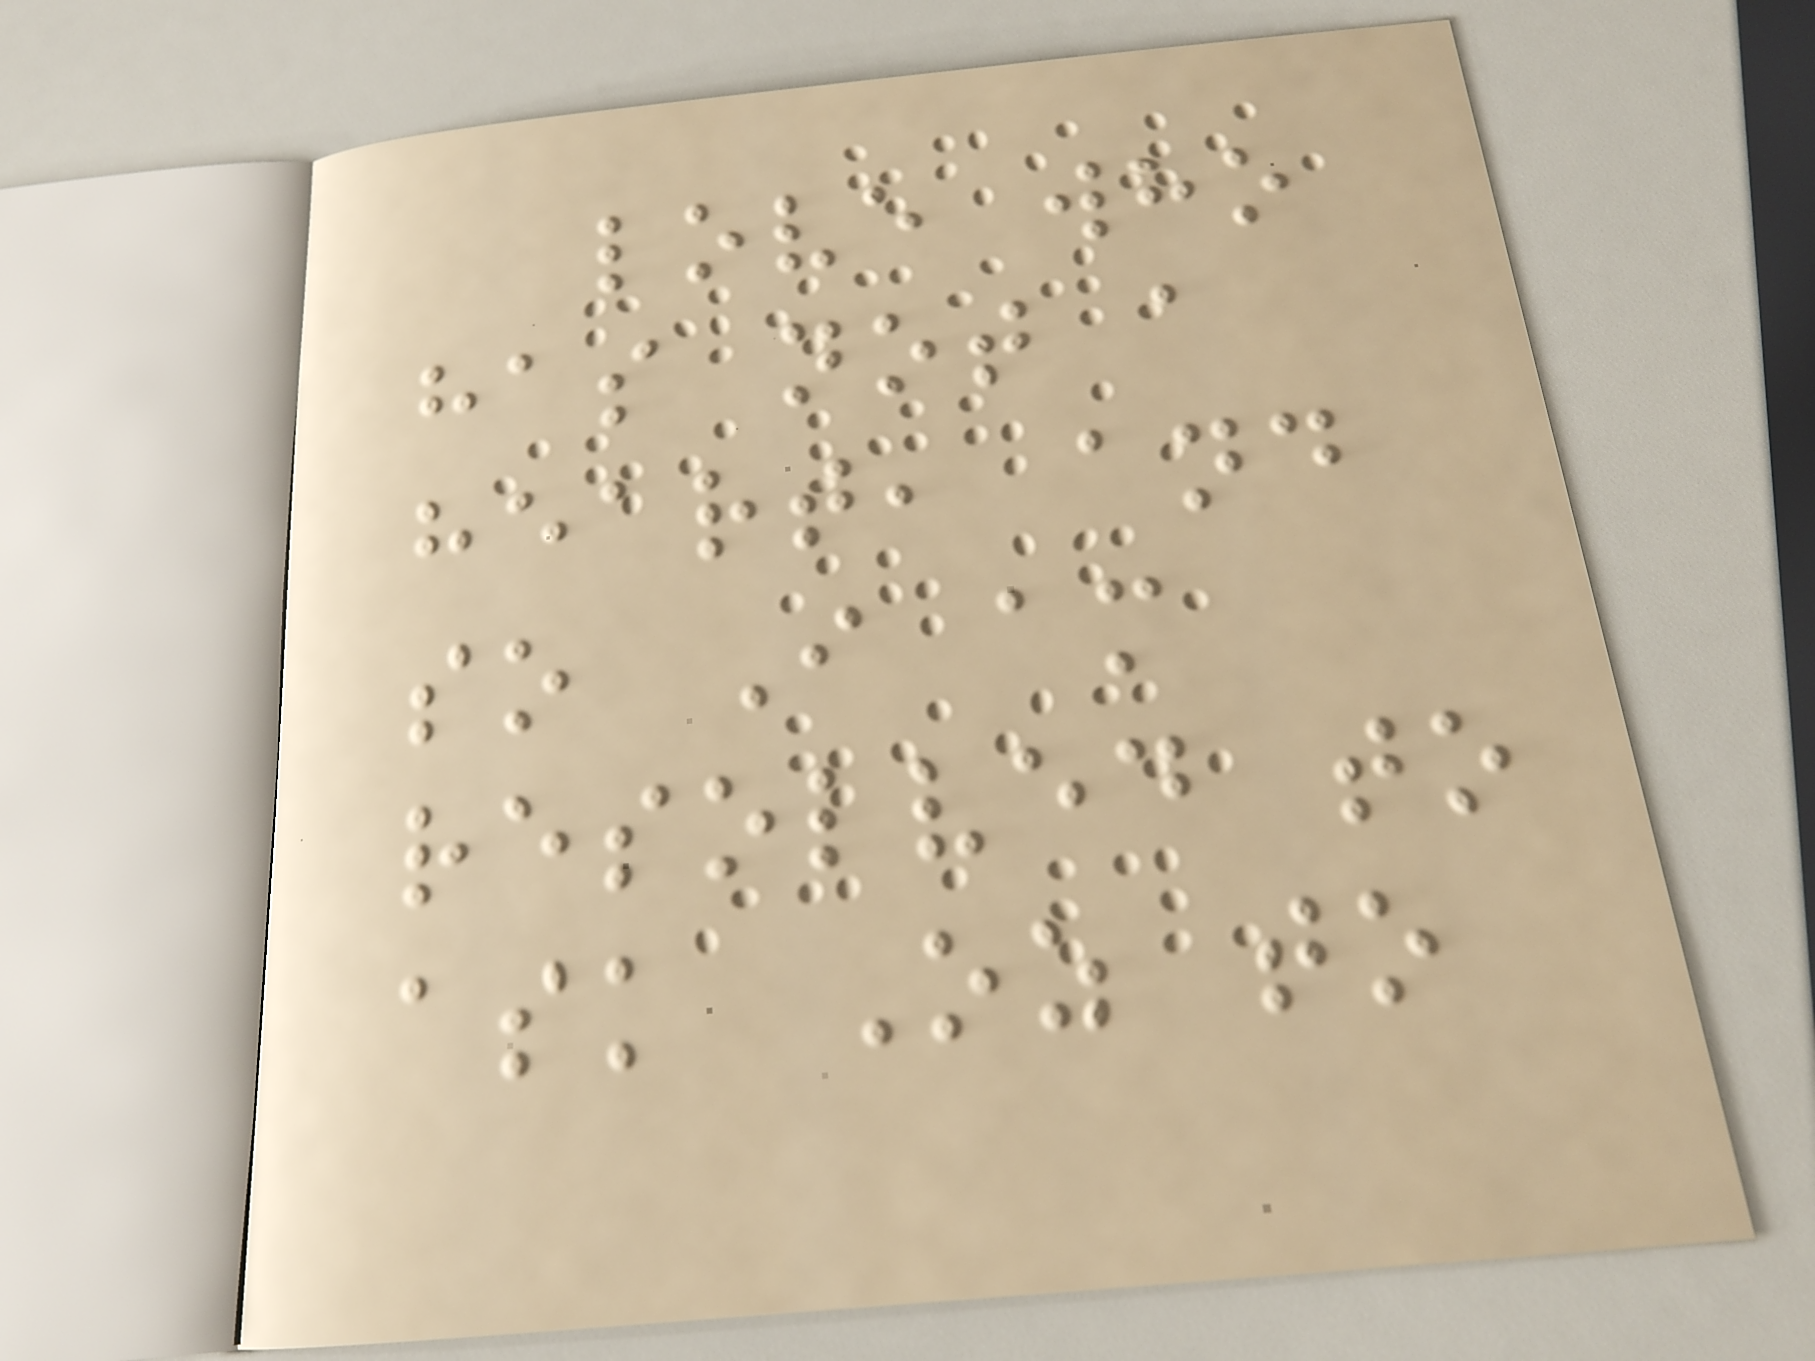love who
has not a
heart, and
so I am
resolved to
ask Oz to
